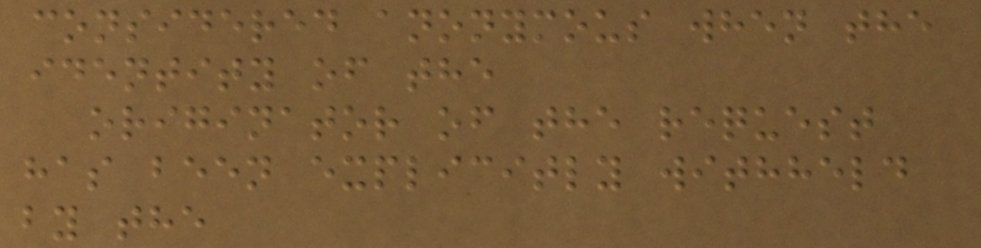considered anonymous when the
identity of the
originator of the request
has been explicitly withheld
by the
